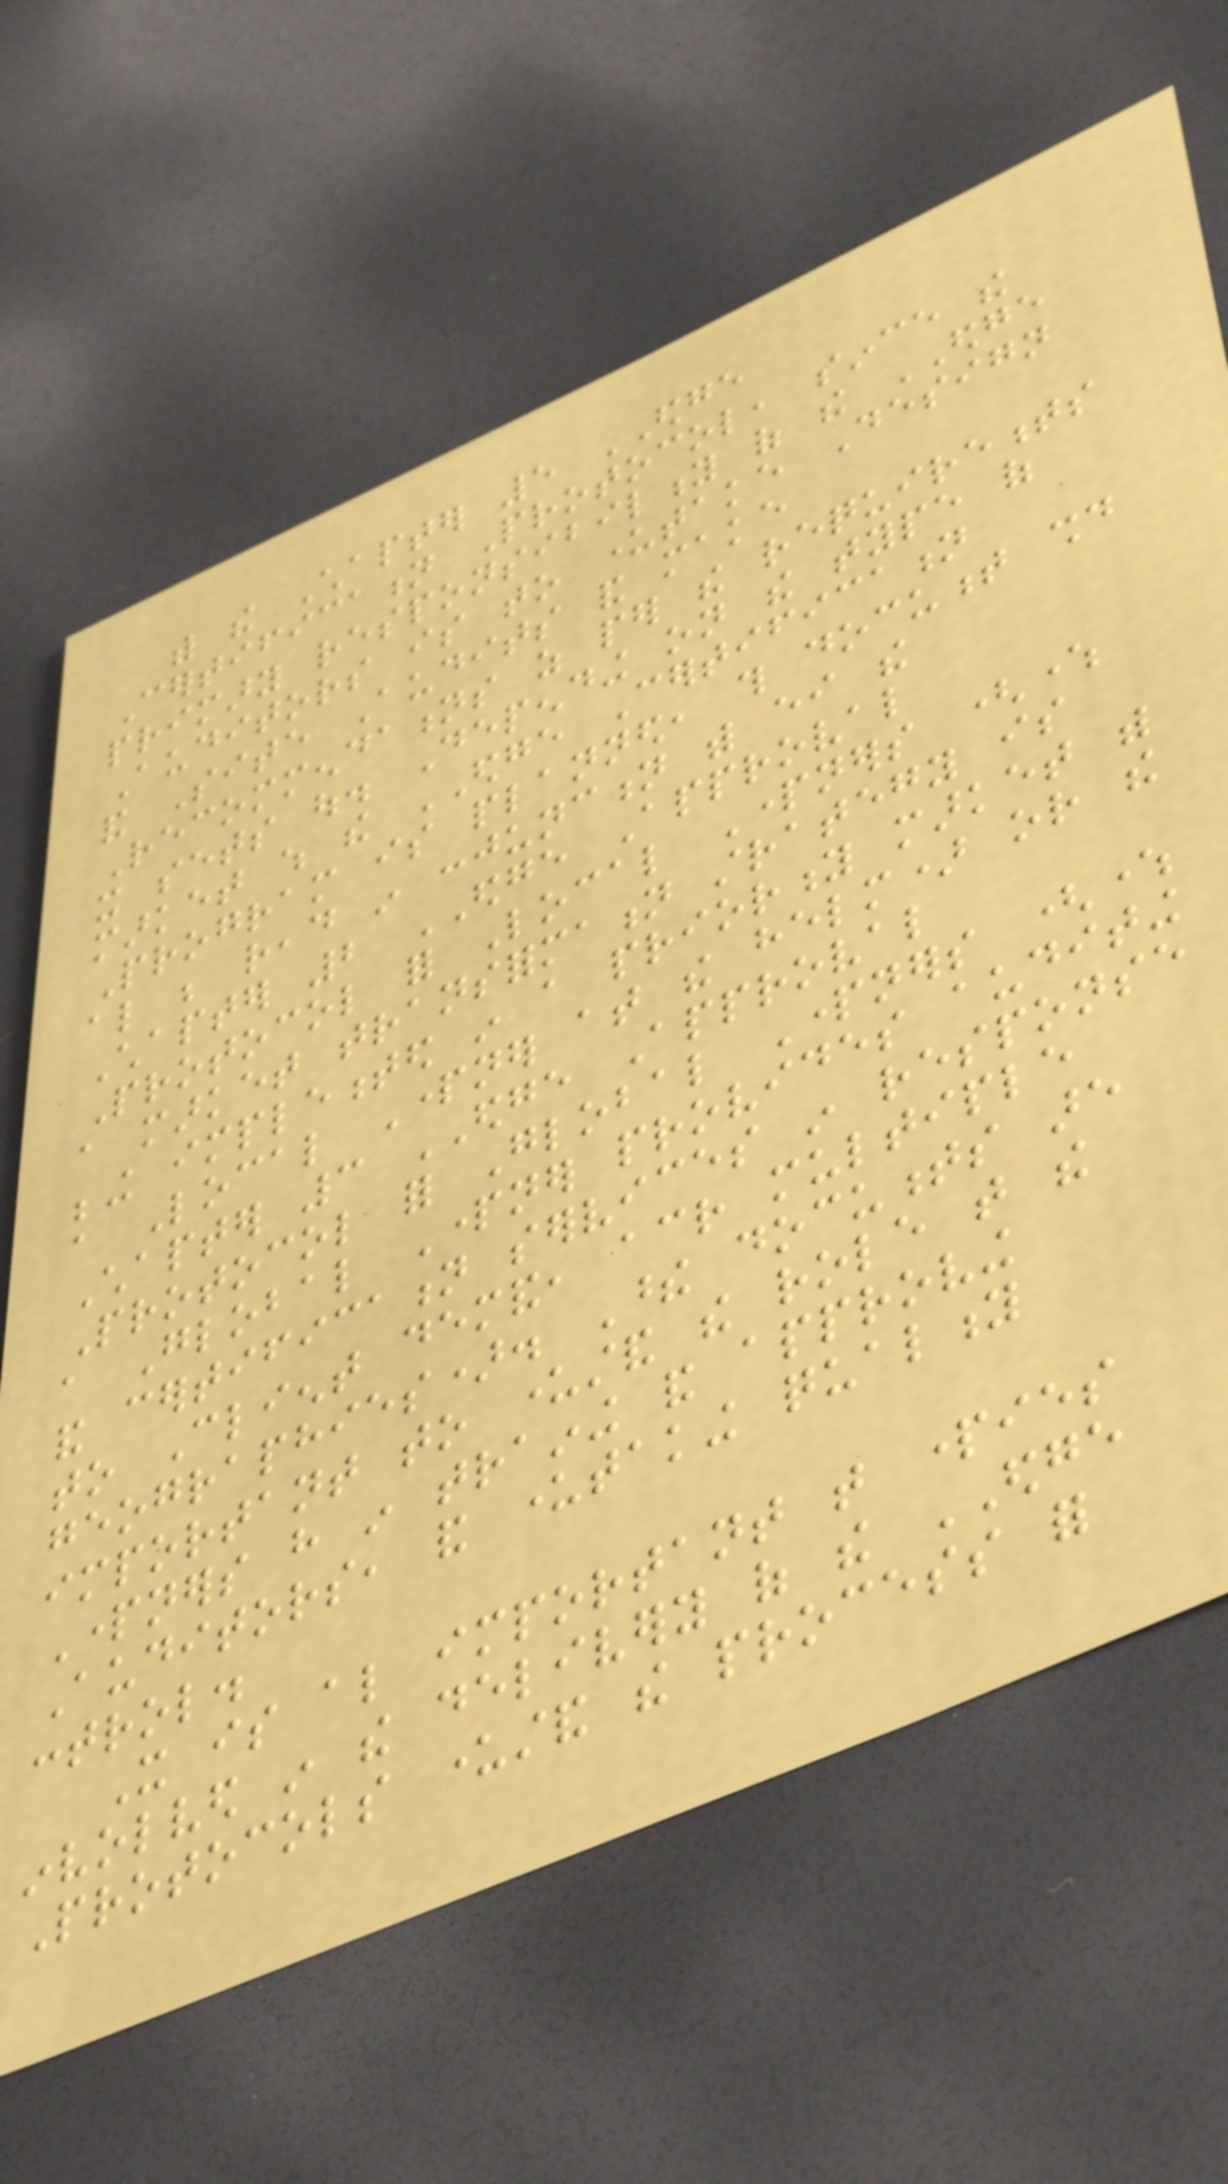with the Chapter 5 EDGE
Certification Protocol, since the
primary responsibility of the EDGE
Auditors is to undertake Design
and Site Audits and make
Recommendations as per the requirements
it sets out. Depending on the type of
market which the EDGE Certification
Program is planned, this document should
also be read in conjunction with either the
Chapter 2 EDGE Approval
Protocol for Local Partners (where
a market transformation strategy is
being implemented in a priority market with
a Local Partner at the helm) or the
Chapter 3 EDGE Approval
Protocol for Global Partners (where
a Global Partner provides auditing
and certification services in response
to Client demand, across multiple
geographies). These documents are
important to understand the role that the
Partners have in training and approving
Auditors, and undertaking quality
control.
It is also important that parties
involved in the delivery of the EDGE
Protocols understand the process for
